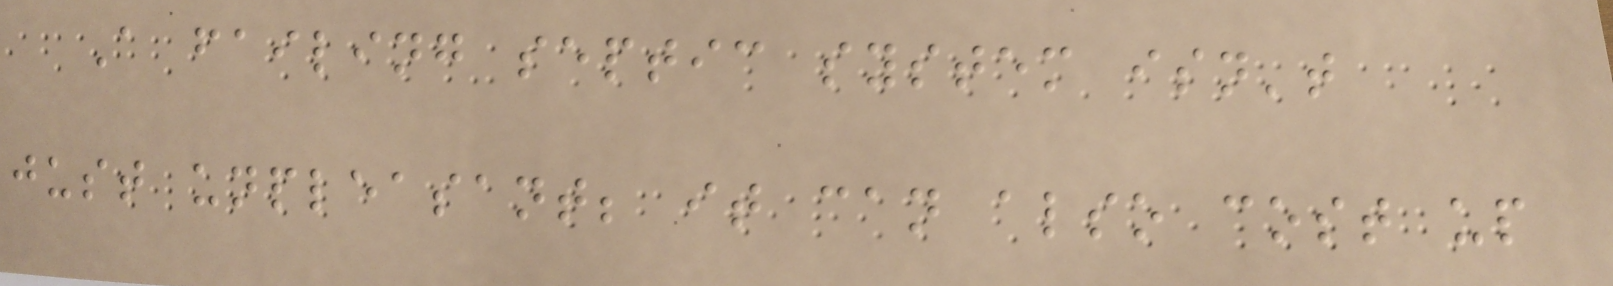A failing septic system isn't
just unpleasant; it can also cost up
